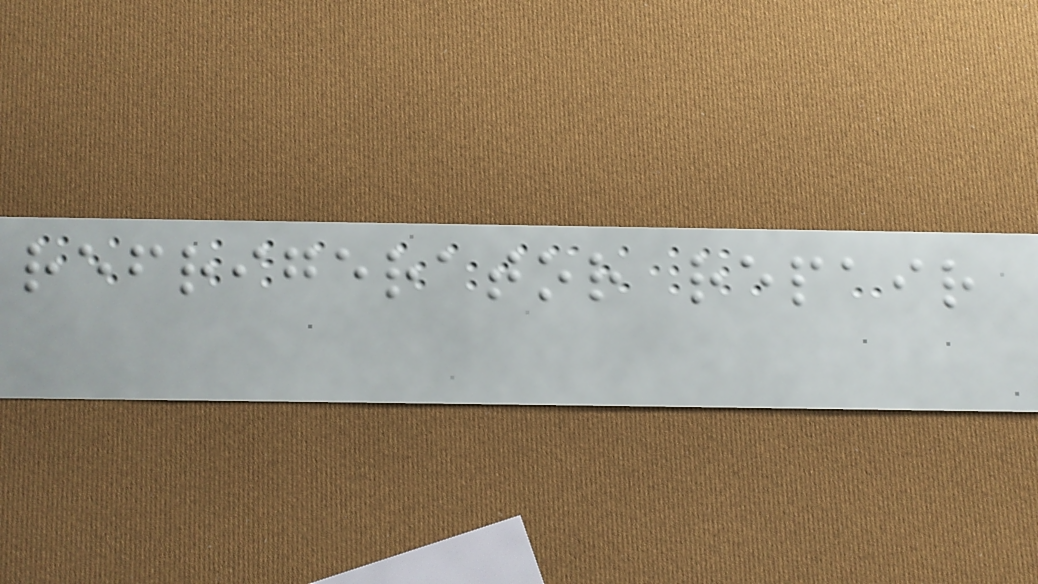refrigerator repair
